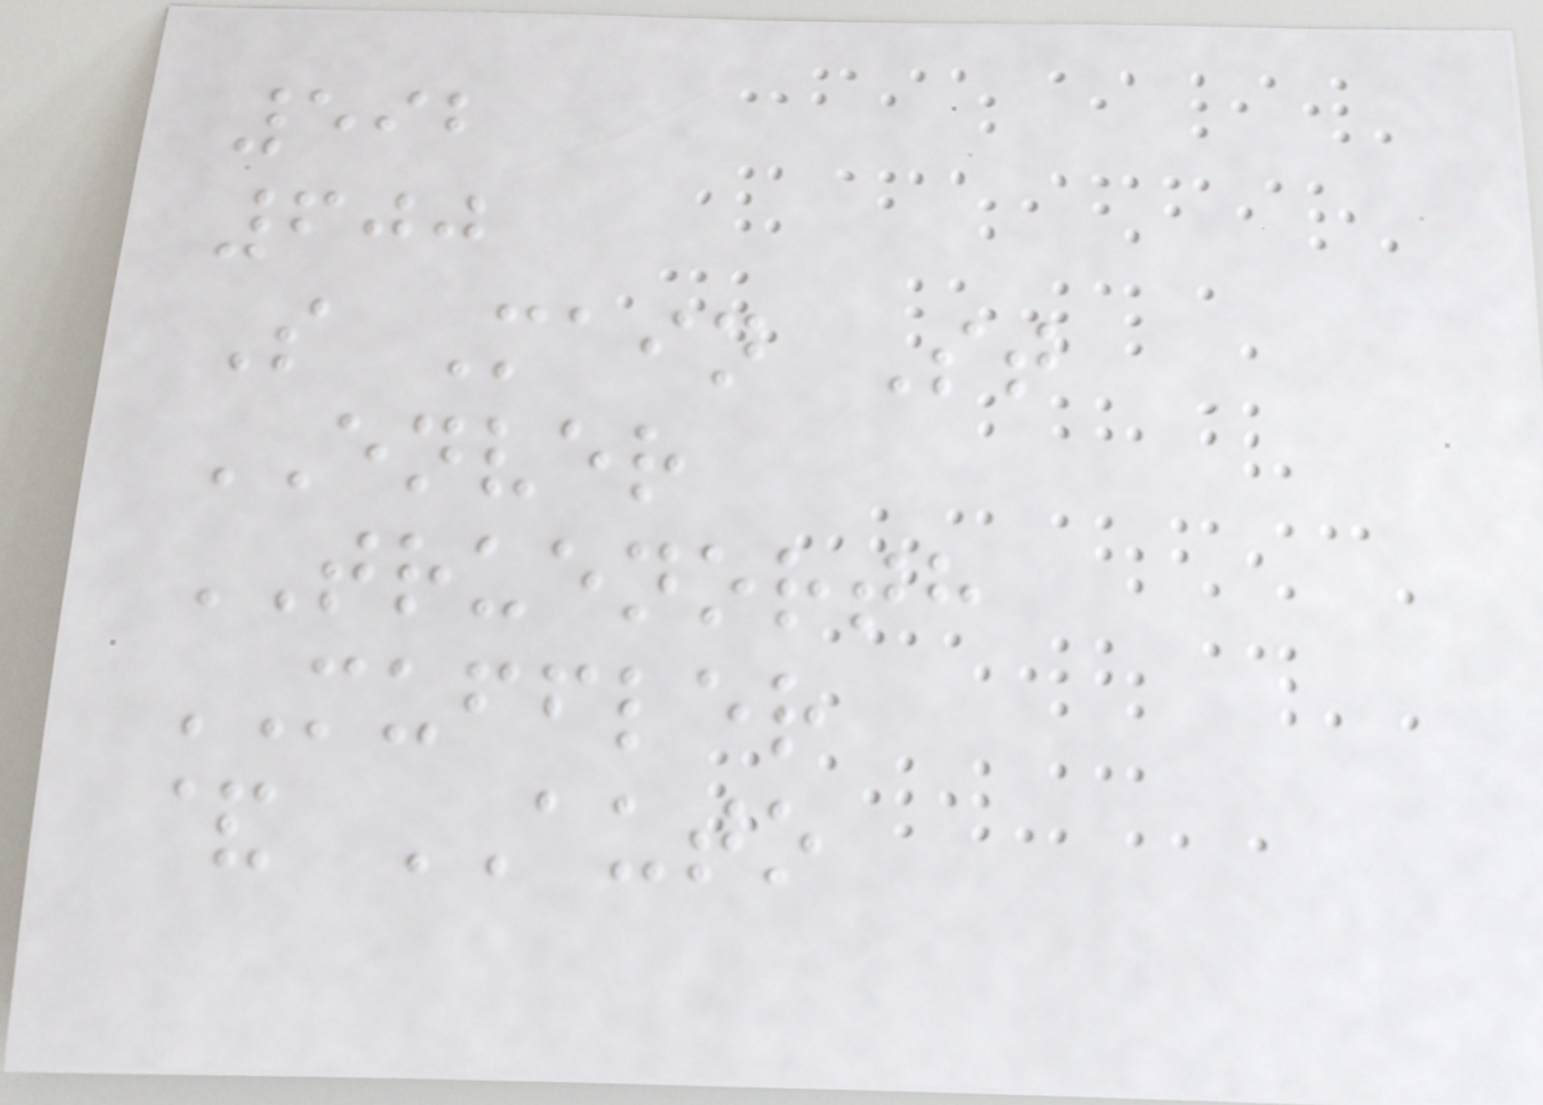592
600
S Main St
ENVER
TRUENORTH
MUFFLER
& AUTO
